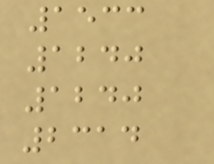1533
1240
1240
2314
